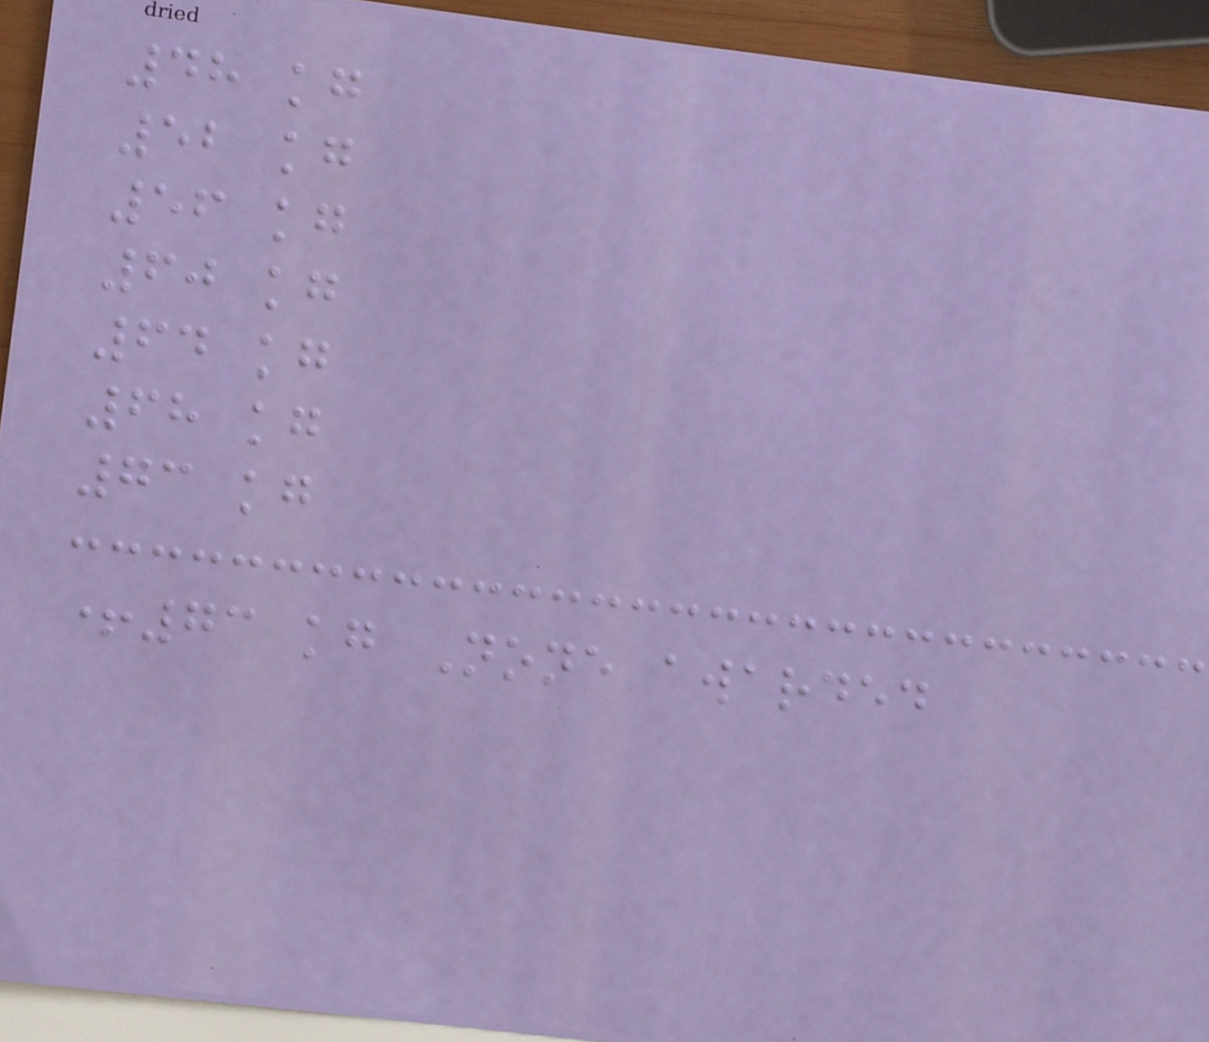48 kg
52 kg
56 kg
60 kg
64 kg
68 kg
73 kg
+73 kg None awarded
